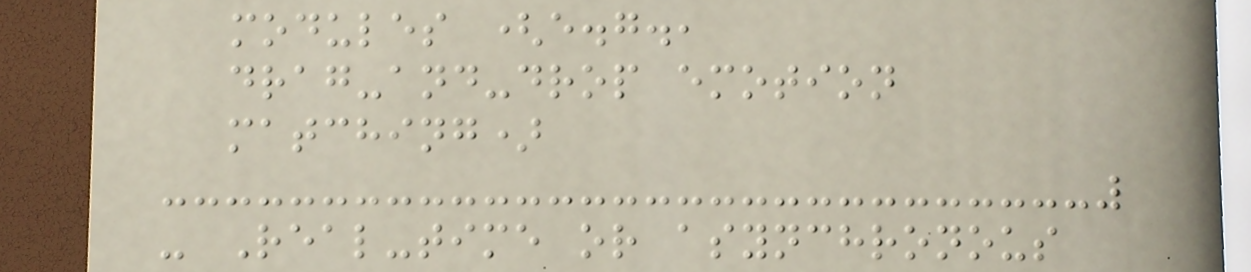modules (e.g.,
drag-and-drop emotion
matching)
- Real-time or asynchronous
